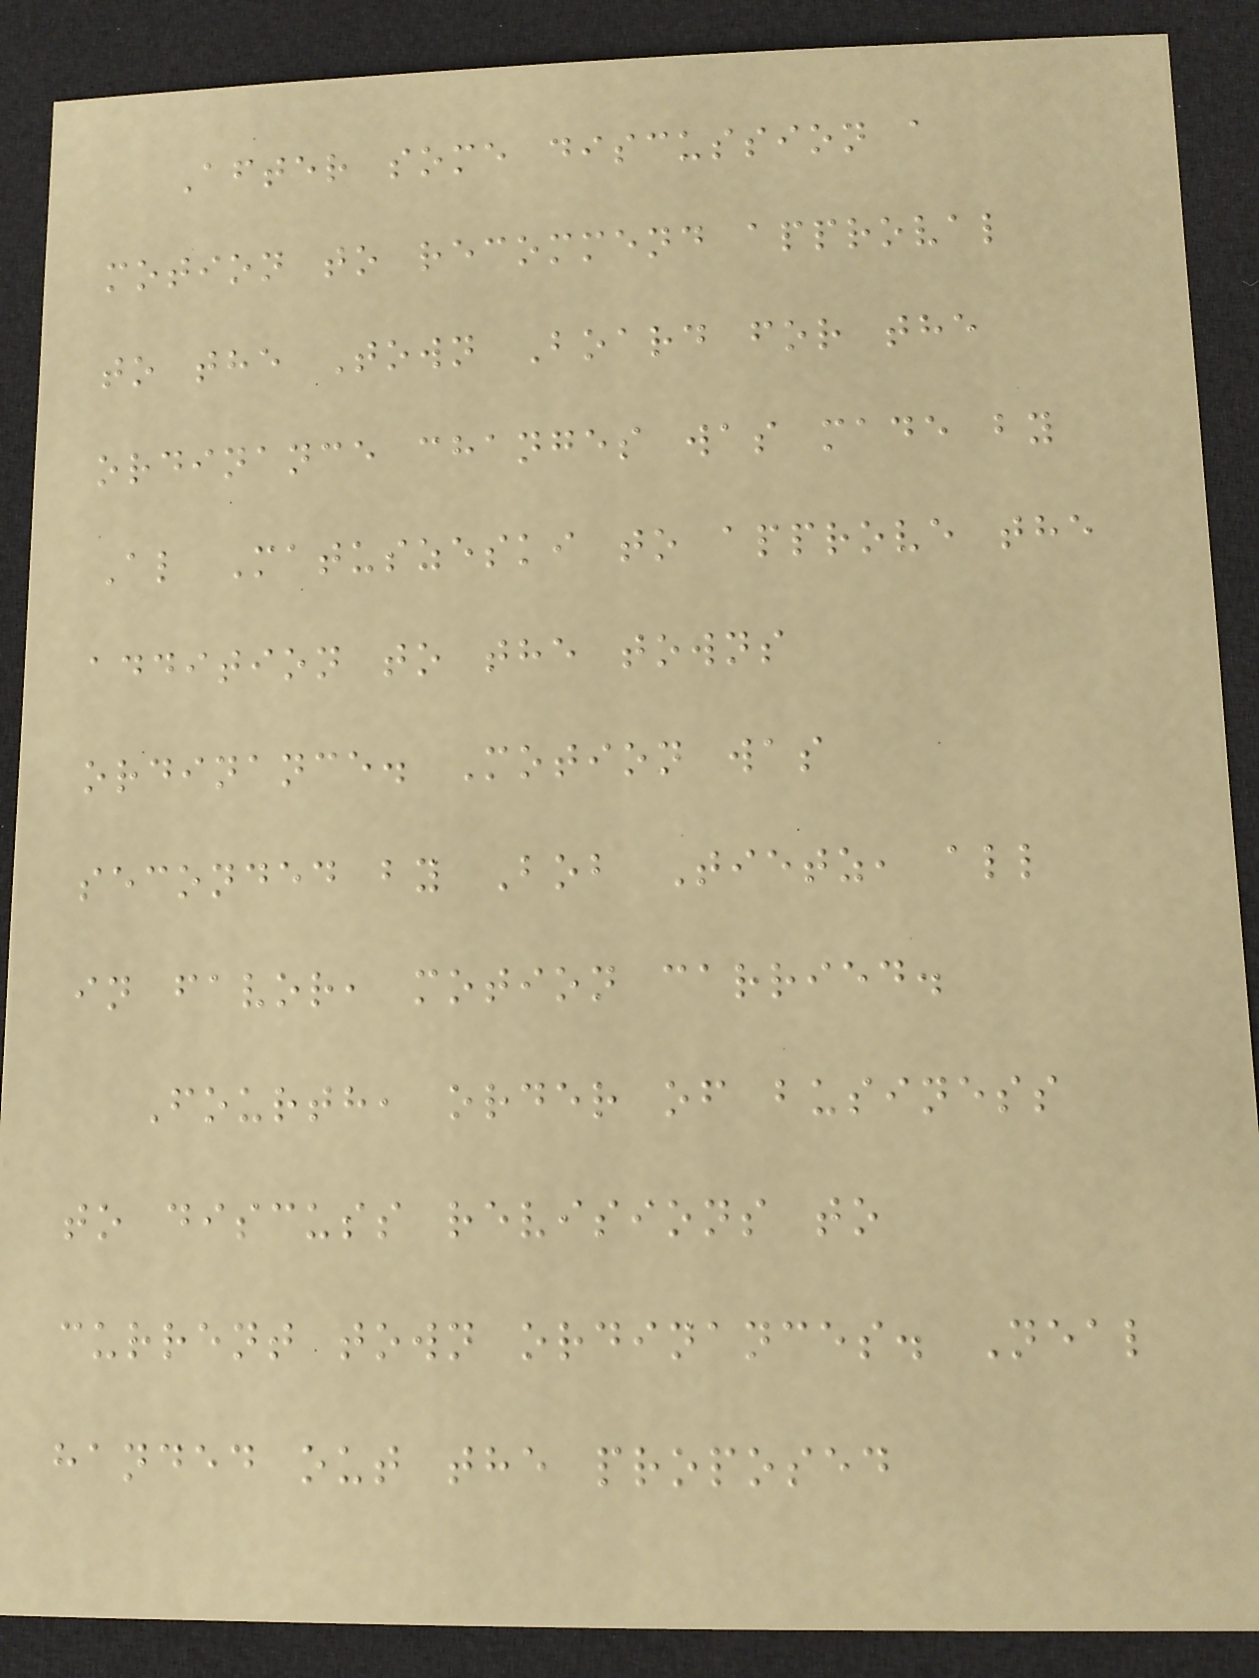After some discussion a
motion to recommend approval
to the Town Board for the
ordinance changes was made by
Al Matuszeski to approve the
addition to the towns
ordinance. Motion was
seconded by Bob Tietz, all
in favor, motion carried.
Fourth, order of business
to discuss revisions to
current town ordinances. Neal
handed out the proposed
